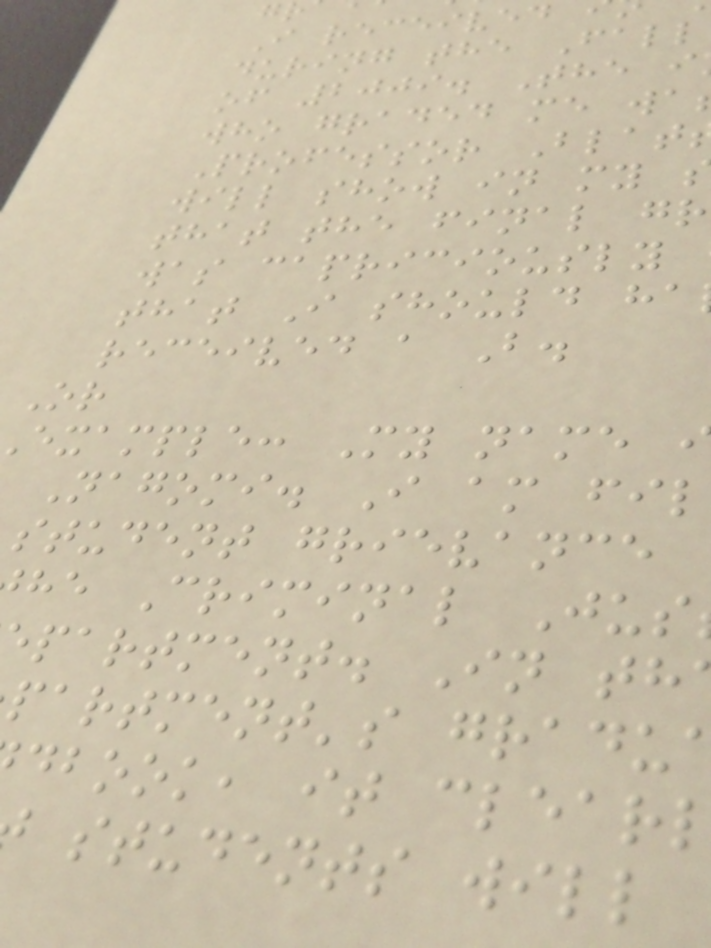I received
during the Fall
of 2009. The i
who graded me wa
Professor Blat
will show in my
that the final gr
was capriciously
that I should ha
received a B.
Or
example: My name
Nagomi. I am fil
student grievance
he Criminal Jus
partment. In th
partment's gradu
dbook, it clear
students will
